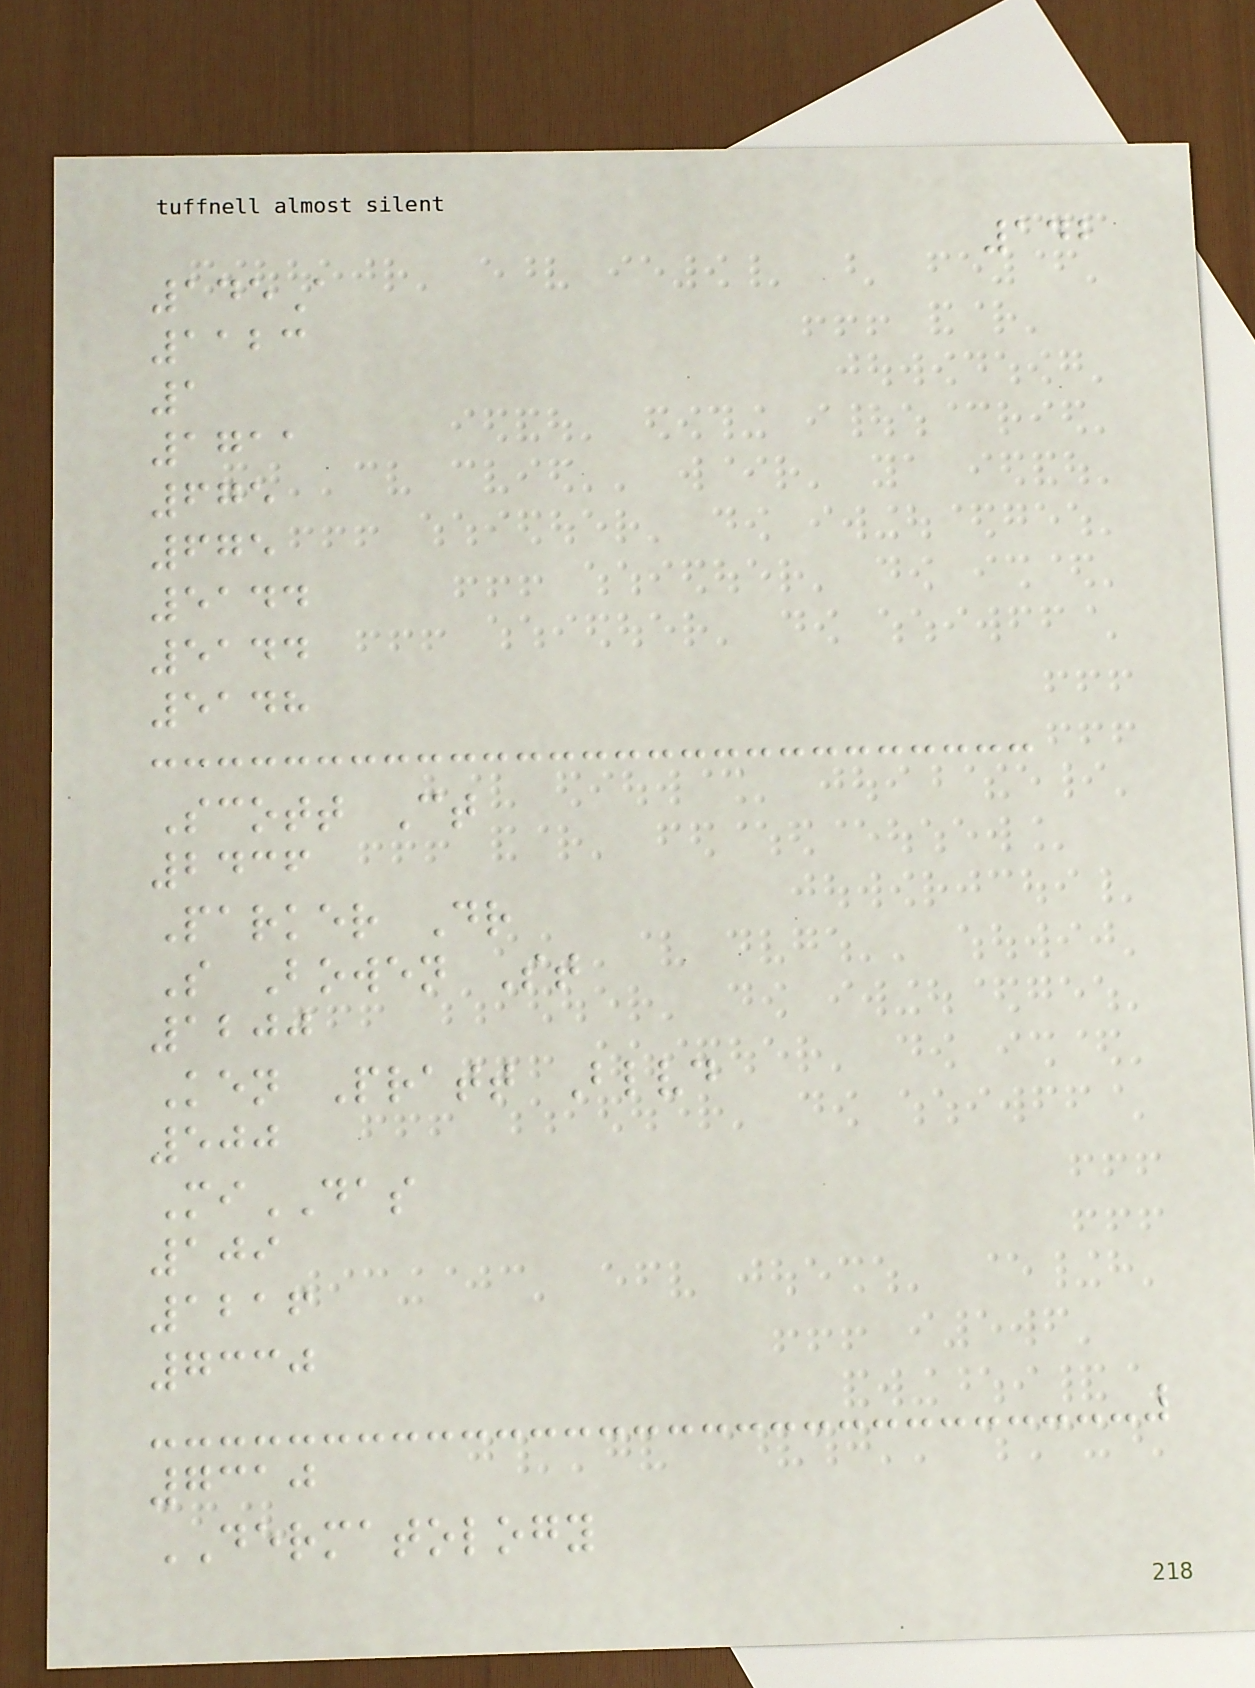142
145A
1123
1
1711
675
675
5144
5144
5148
Scott Ct
2436
Parker Dr
S Bowen St
1200
Ken Pratt Blvd
500
MiDAS
109
1216
7330
7310
DERMATOLOGY
